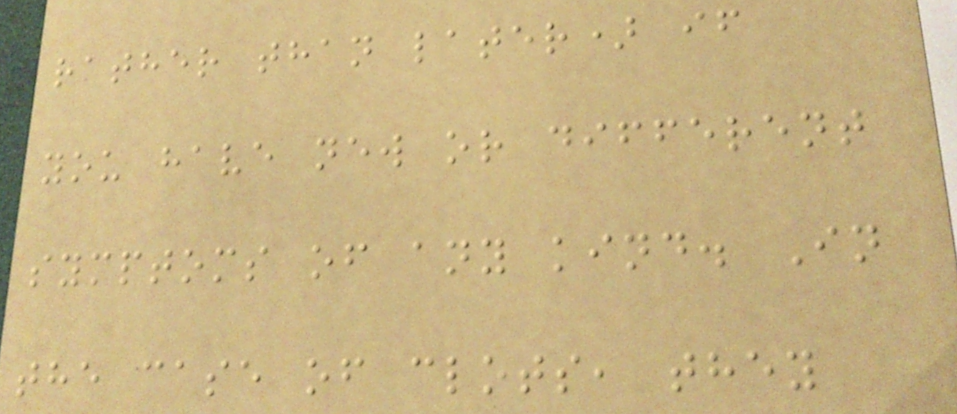rather than later) if
you have new or different
symptoms of any kind. In
the case of clots, they
